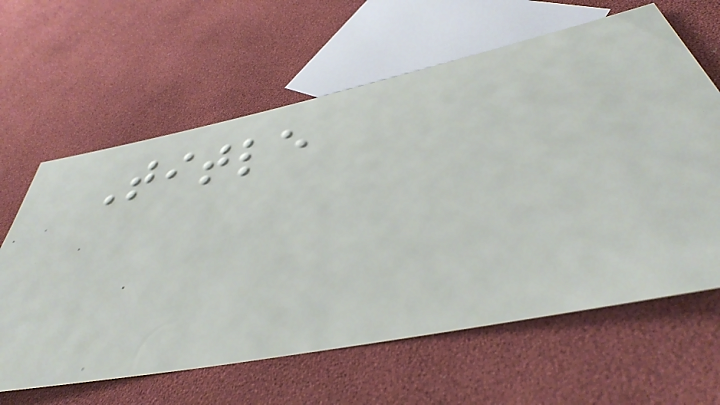Title
